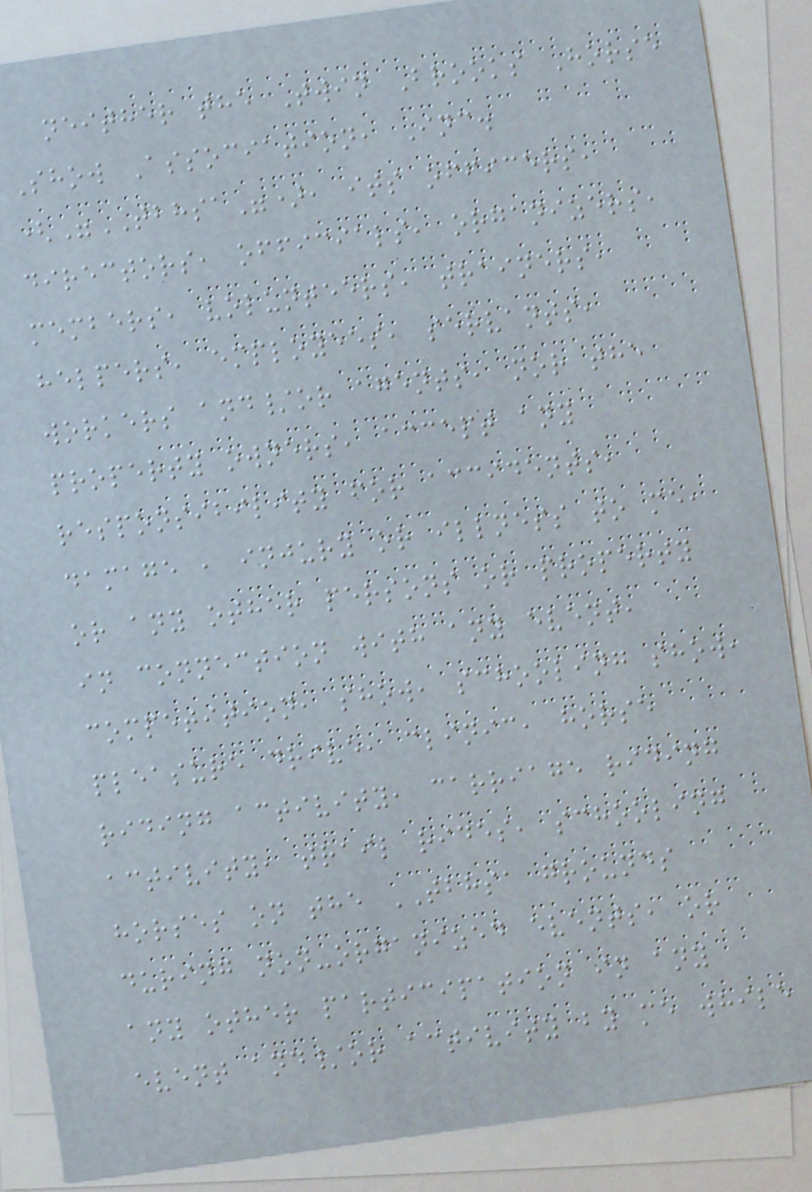neither the Twin Brooks Horse
Show Association, Inc.
("TBHSA"), its officers,
directors, officials, organizers,
members, volunteers, trainers,
helpers, employees, servants,
workers and/or agents, nor the
property owners, accept any
responsibility for accidents,
damage , injury or illness to me,
or any other persons or property
in connection with any event,
competition, show, schooling show,
pleasure drive, clinic, horse
riding activity, carriage riding
activity, trail rides, schooling
horses on the TBHSA grounds
during non-organized events, or
any other participation in any
event and/or activity by me while
